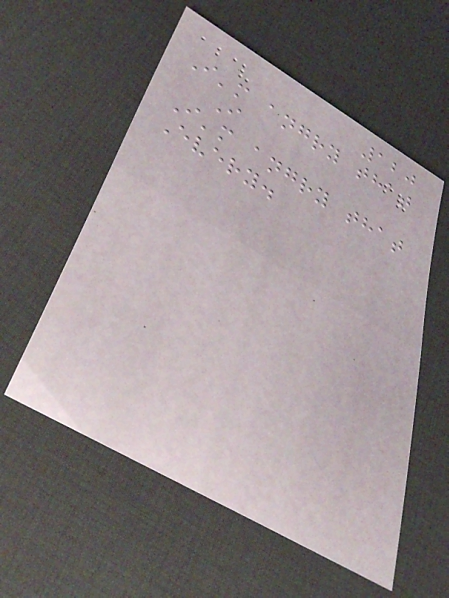120
I'm angry that
I
I'm angry that
Every.
